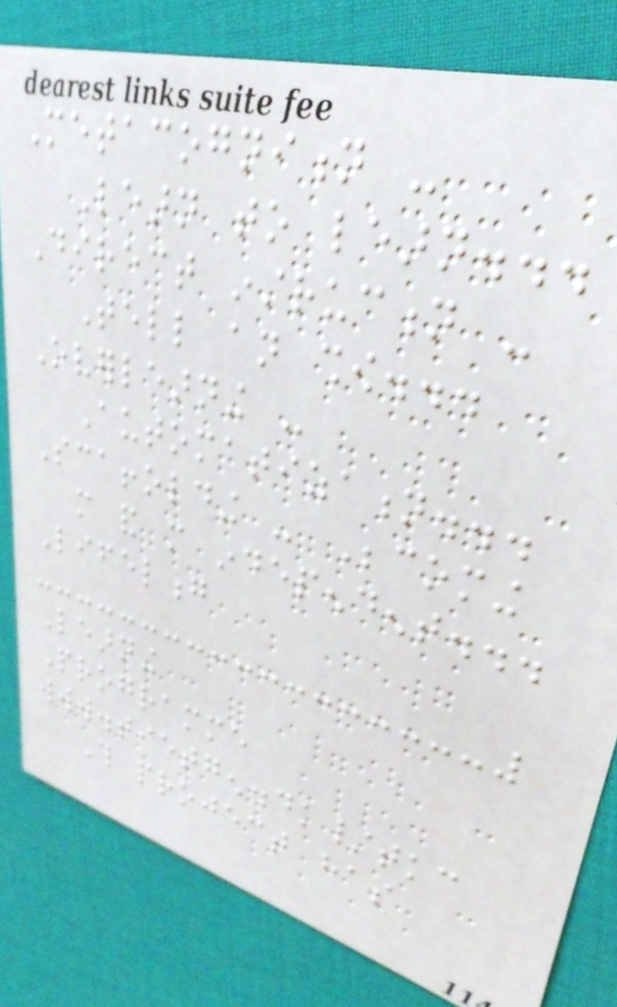Metacognition -
Learn to learn...
Direct instruction -
Tell an show...
Overlearning -
Automatization...
Scaffolding - Becoming
more and more independent...
Lifelong
Learning
Programme
www.tietgen.dk/tkc
This project has
